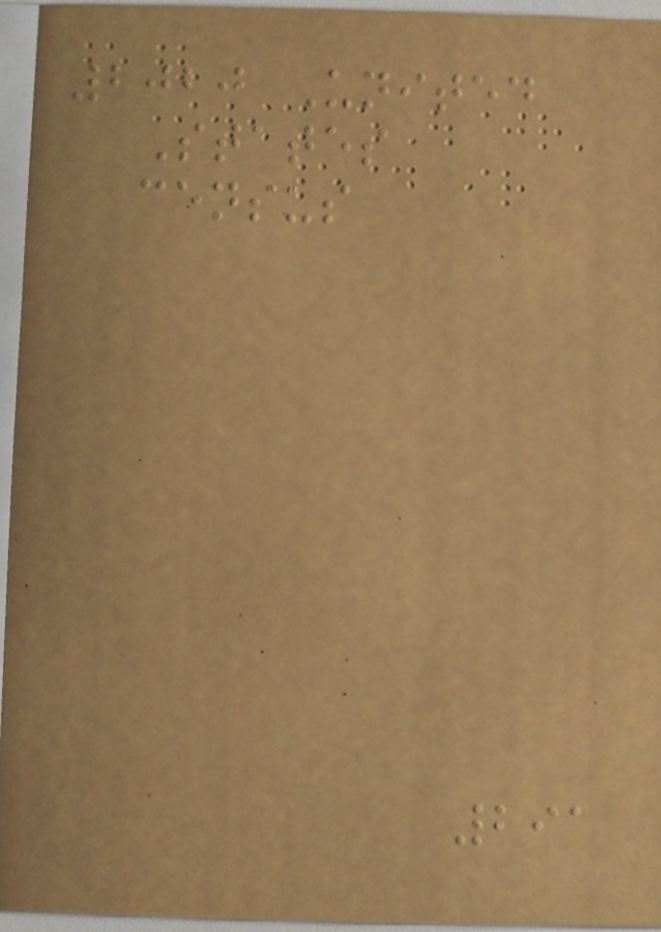2020 United
States
census
291
